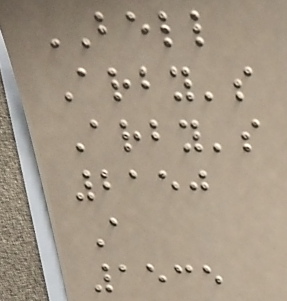BELL
Arby's
Arby's
2150
A
1535
